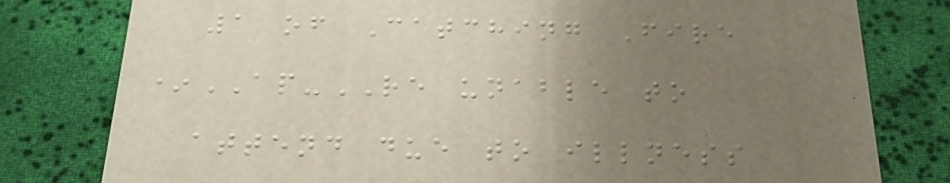1 of Catching Fire
*AP-RE unable to
attend due to illness
